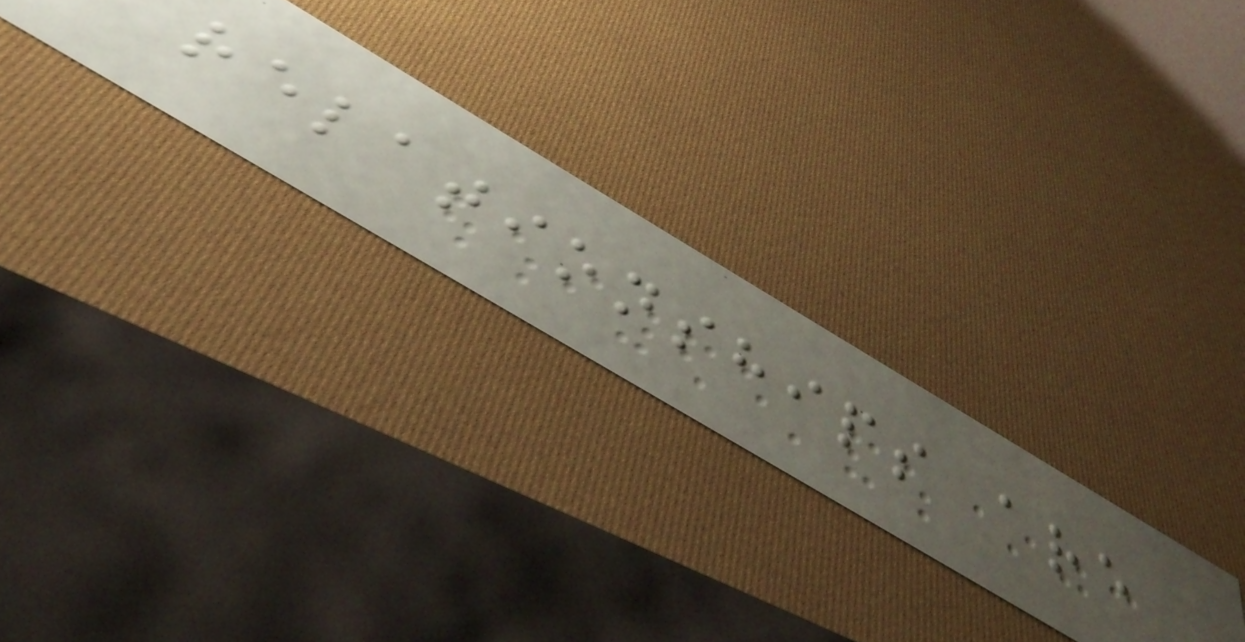relationships are
